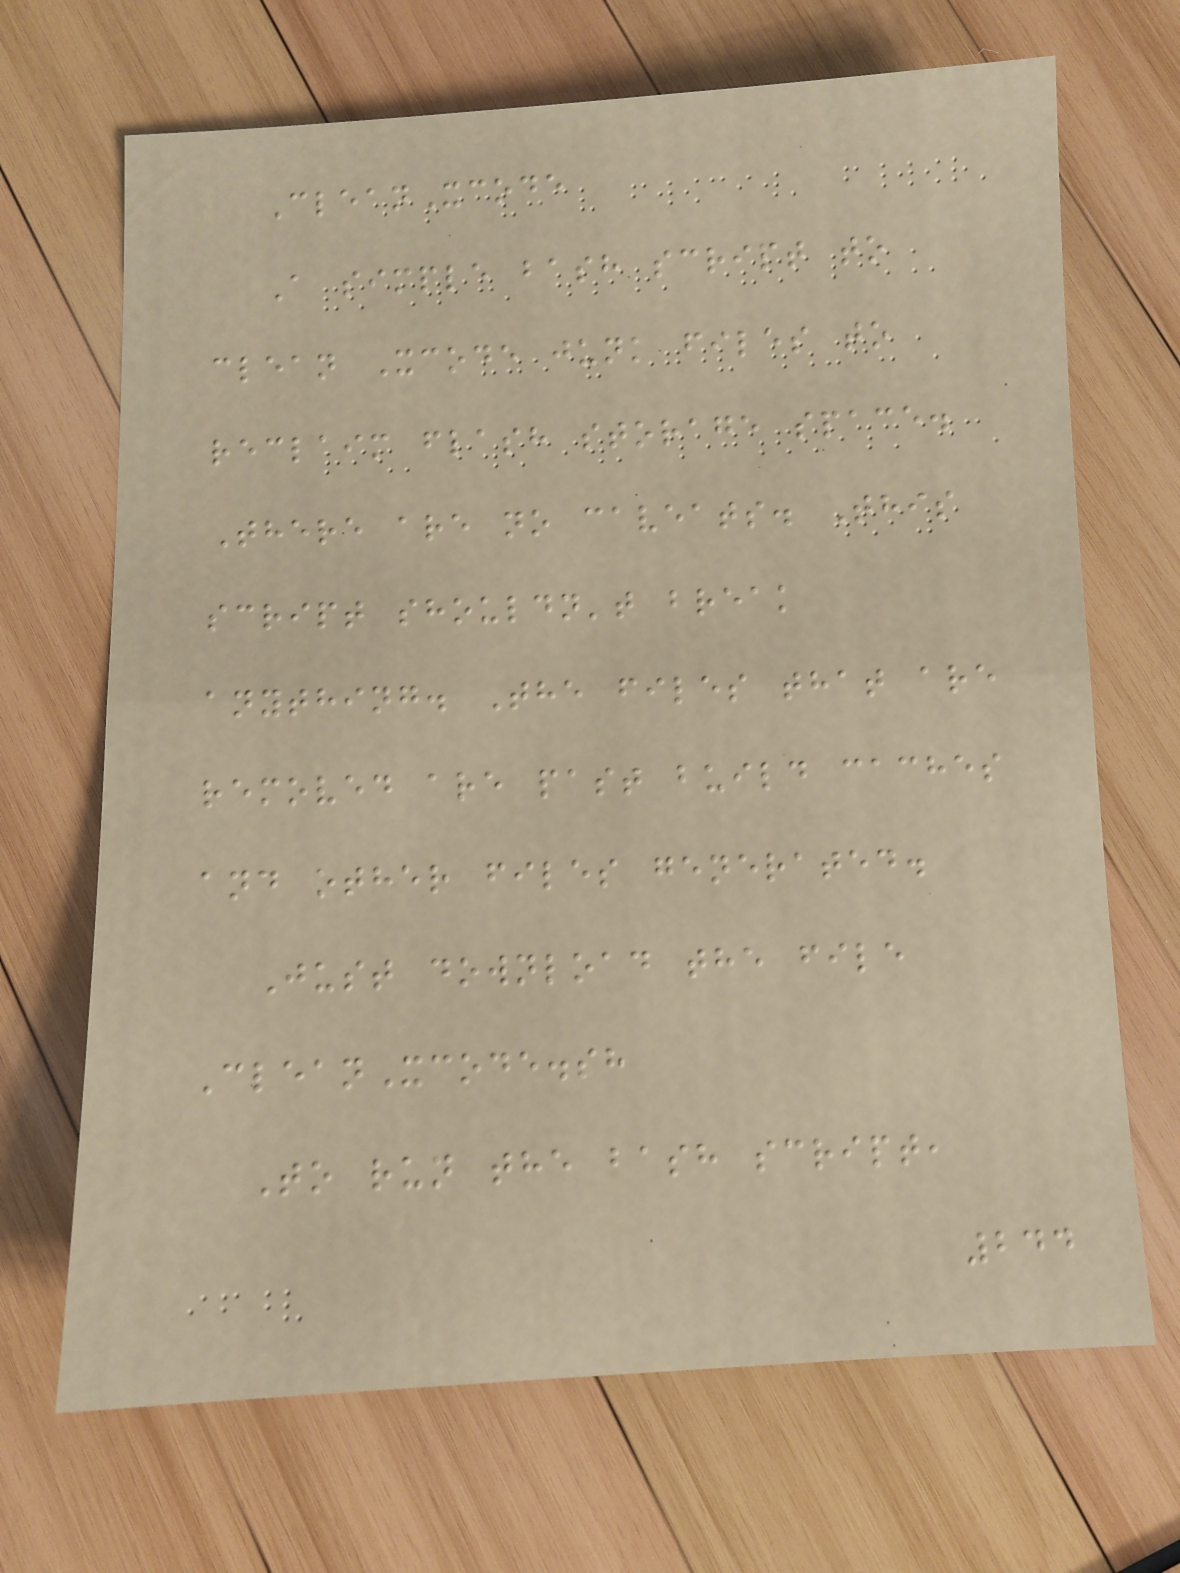CleanXcode
A simple bash script to
clean Xcode junk files to
reclaim flash storage space.
There are no caveats. This
script shouldn't break
anything. The files that are
removed are past build caches
and other files generated.
Just download the file
CleanXcode.sh
To run the bash script,
244
